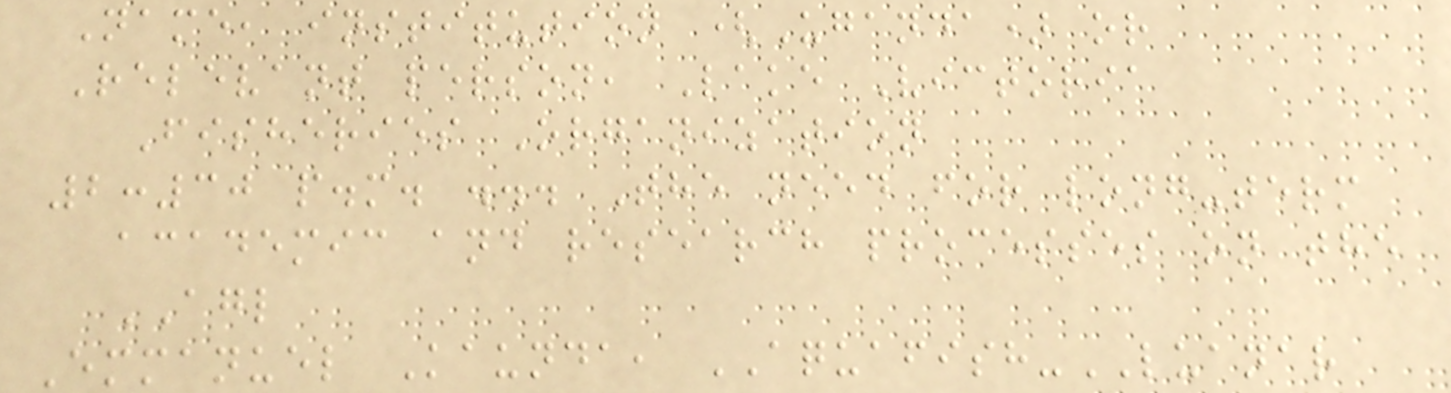Name, institution (Uganda) or
Relevant person, Lake Victoria
Fisheries Organization
2:30 p.m. ... The need for long-term
academic and research processes on the
AGL
Emmanuel Kaunda, AQUAFISH-LUANAR
